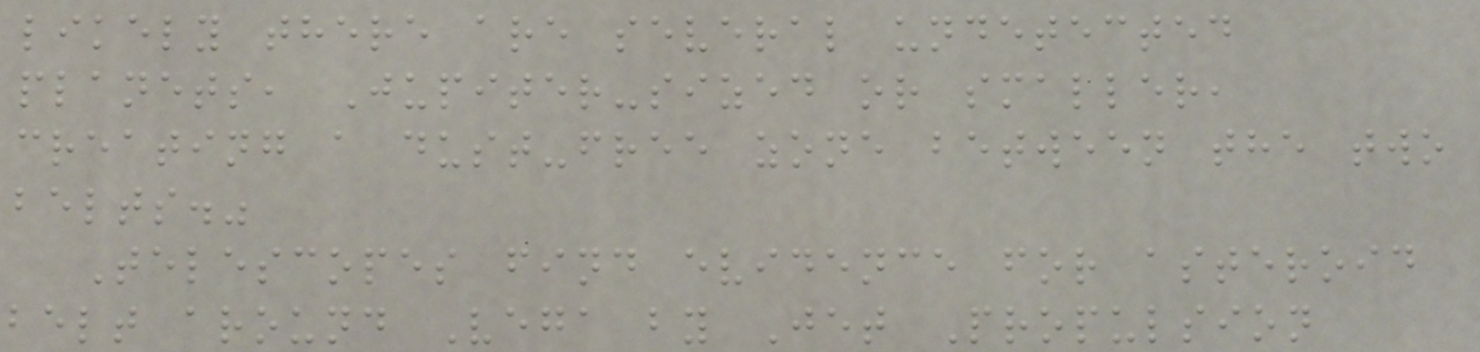likely there are several undetected
planets, Jupiter-sized or smaller,
creating a dust-free zone between the two
belts."
Telescopes find evidence for asteroid
belt around Vega by Jet Propulsion
